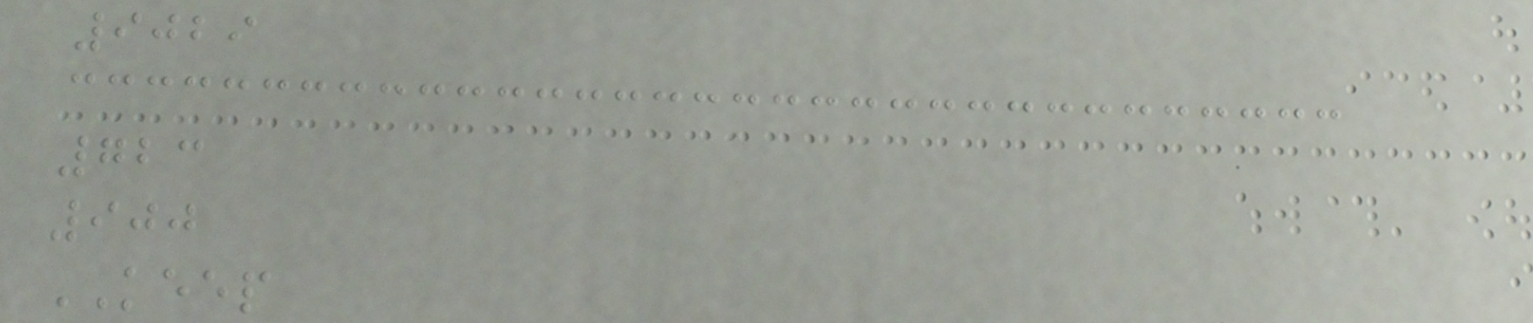9029
723
900
KEEP
